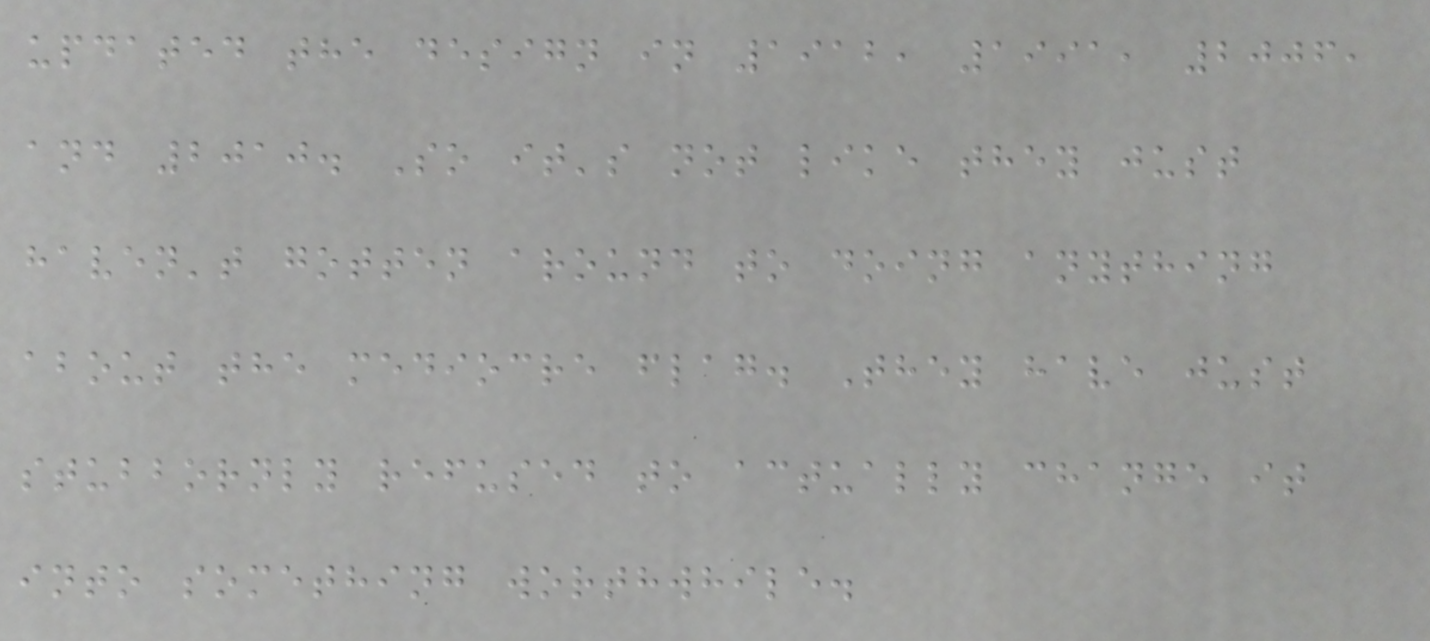updated the design in 1912, 1991, 2006,
and 2010. So it's not like they just
haven't gotten around to doing anything
about the mediocre flag. They have just
stubbornly refused to actually change it
into something worthwhile.
